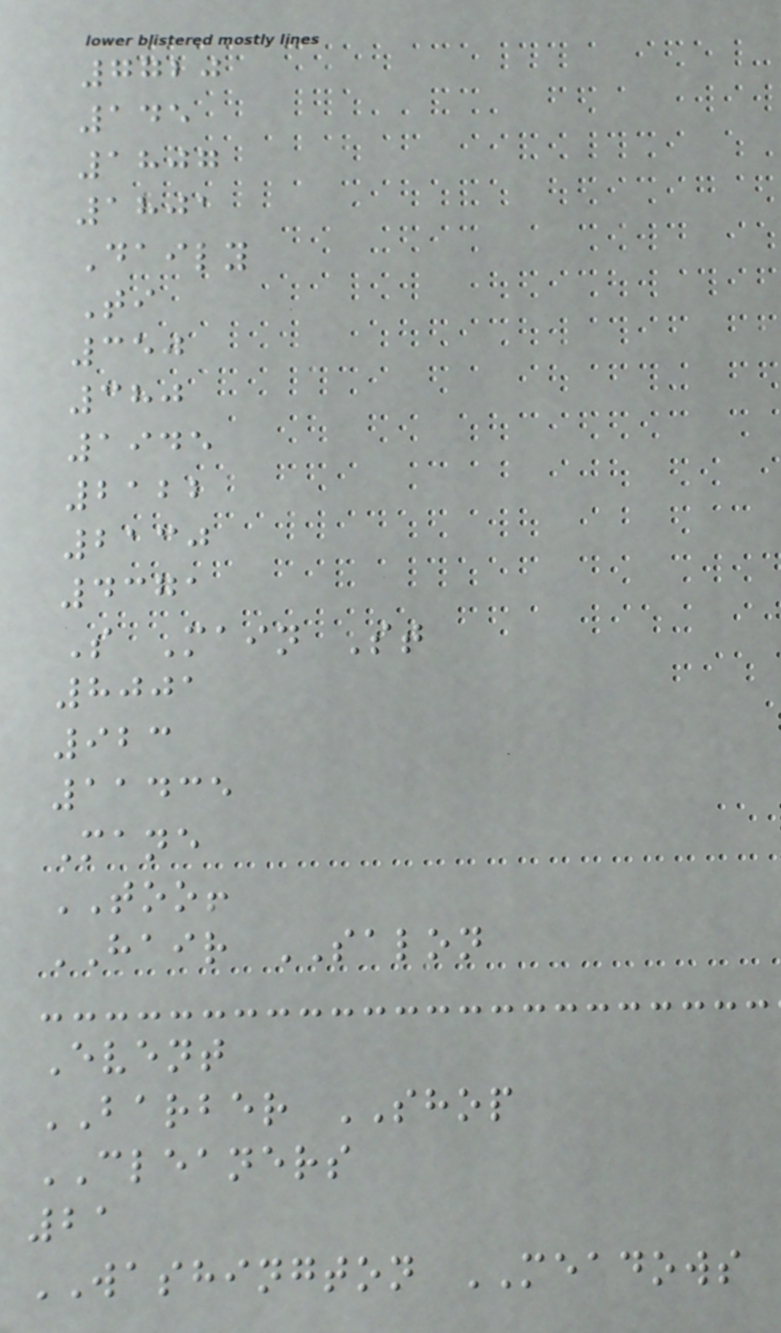7720
145
1807
1801
Daily
Ti
350
380
1945
2122
2130
4371
S Main St
8001
923
11435
Mane
TOO!
HAIR SALON
Event
BARBER SHOP
CLEANERS
21
WASHINGTON MEADOWS
